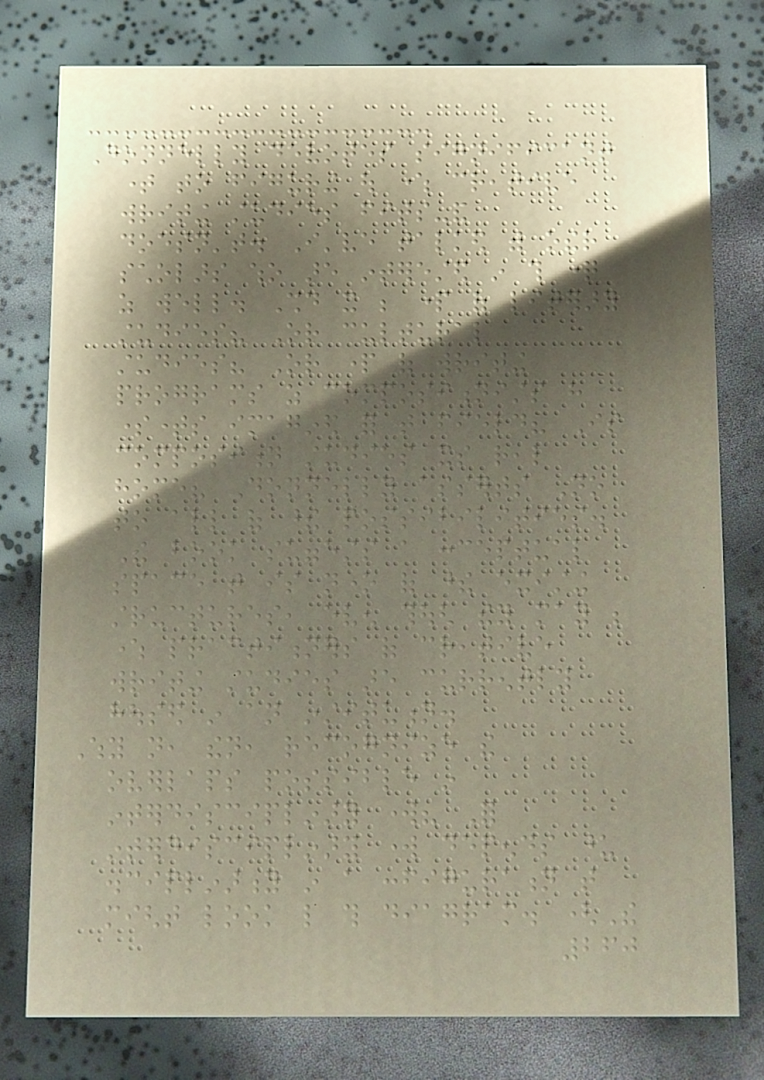Donnelly devotes significant
time to figuring out where creative
writing studies fits-and
doesn't. I've talked with other
scholars who are interested in this question
as well. Should it be part of literary
studies? Or cultural
studies? Or part of writing
programs as compositionists have
sometimes imagined for that field? Is
composition studies its real
home? Donnelly asserts No
to all of these possibilities.
The book suggests a conceptual
space that is none of these existing
structures, even though they may be
where practitioners of creative
writing studies are currently
housed in an institution.
Why not, then, recognize the
overlaps possible in
interdisciplinary work? For
interdisciplinary work depends upon
disciplinarity in a configuration that
might look like this diagram. (The
260
